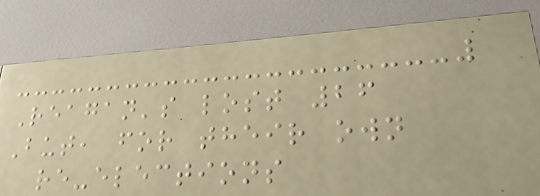Reagan's lost 26
But, for their own
re-elections
